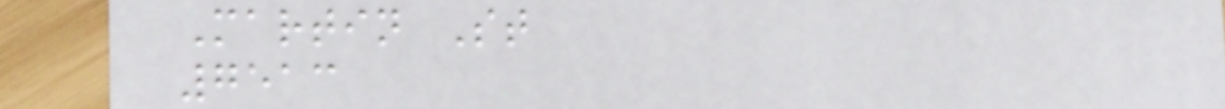Martin St
7513
